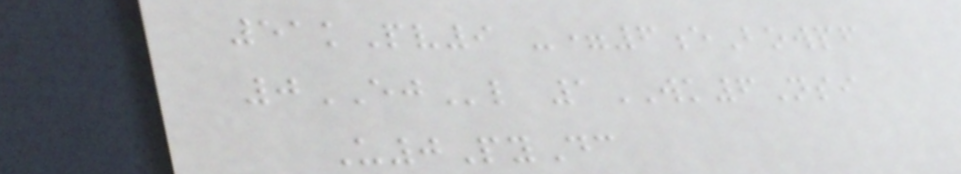51kPv9 -=6eBowpf
0EJl 1WK6Nsi
U0PyDc
